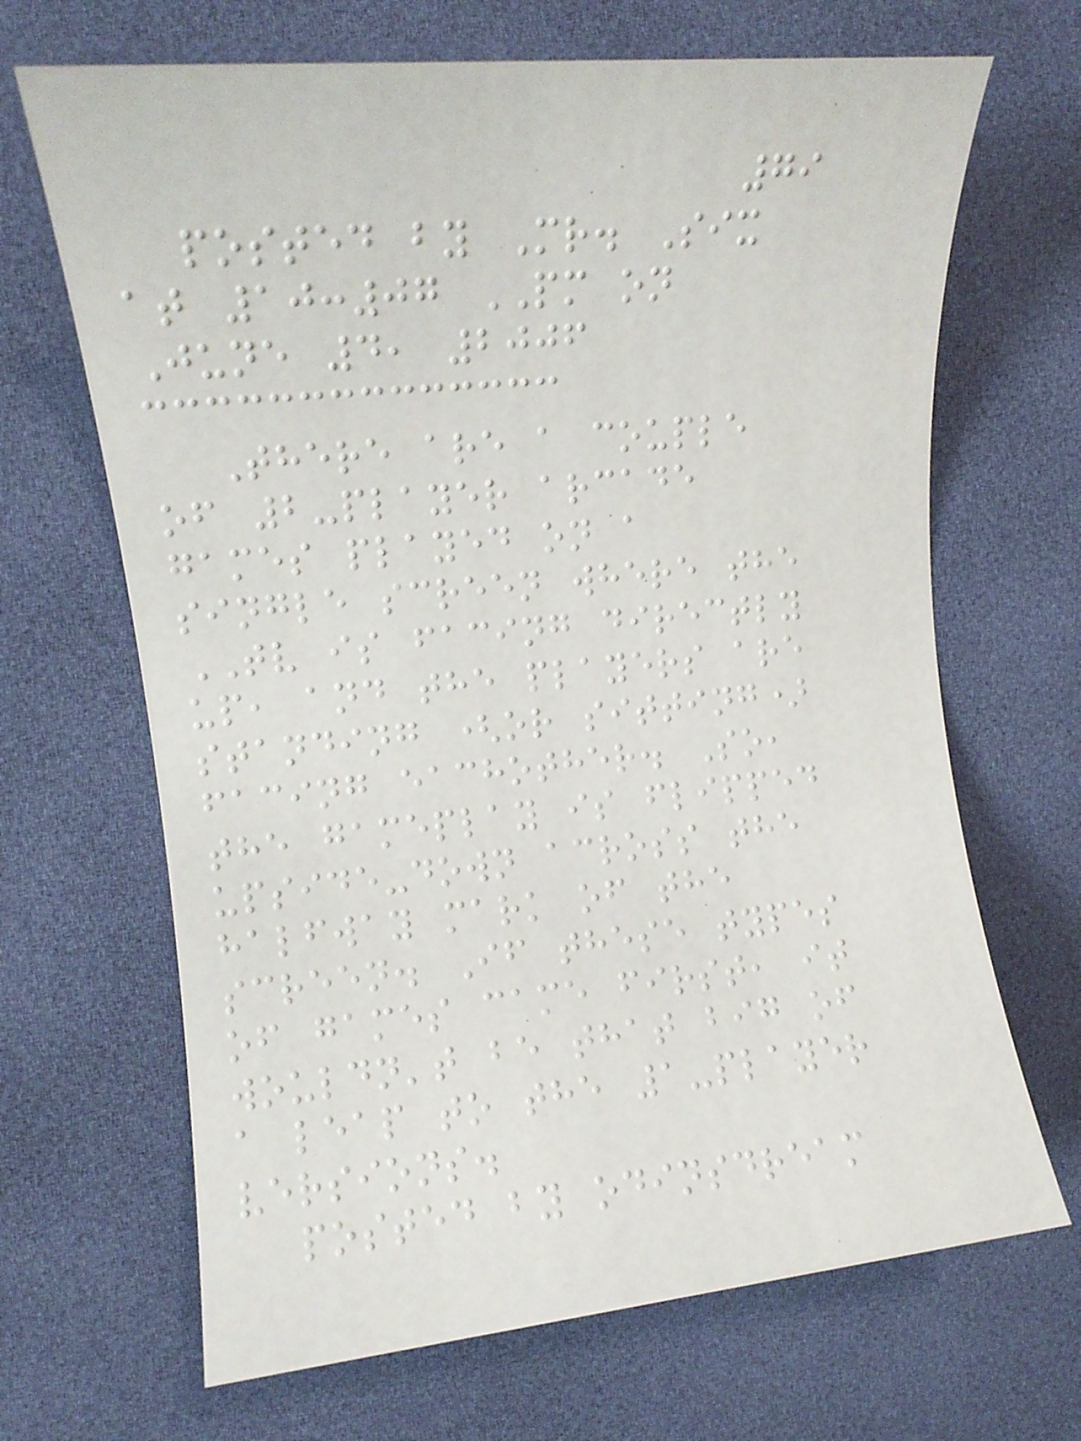79
posted by Mr. Six
at 10:07 PM on
June 4, 2006
There are a couple
of 2-player arcade
games played on a
single screen where the
TV is facing directly
up, and the players are
standing (or sitting)
facing eachother. So,
the gameplay is flipped
upside-down across the
halfway mark of the
screen. If these types
of games came first, it
wouldn't be that big of
a leap to the 1-player
versions.
posted by odinsdream
